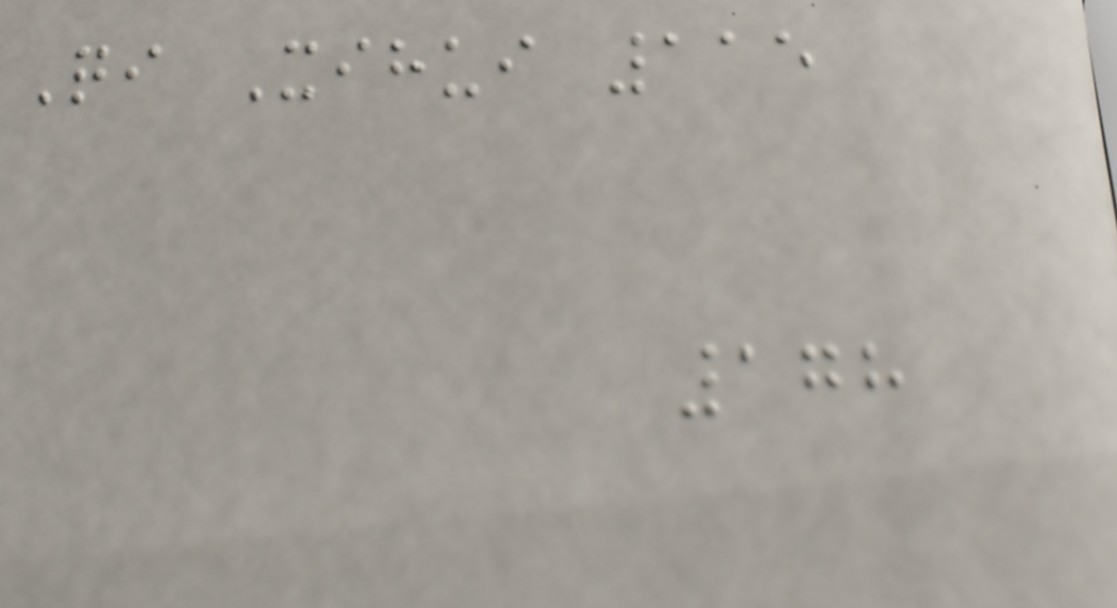Qi Xihui 115
178
